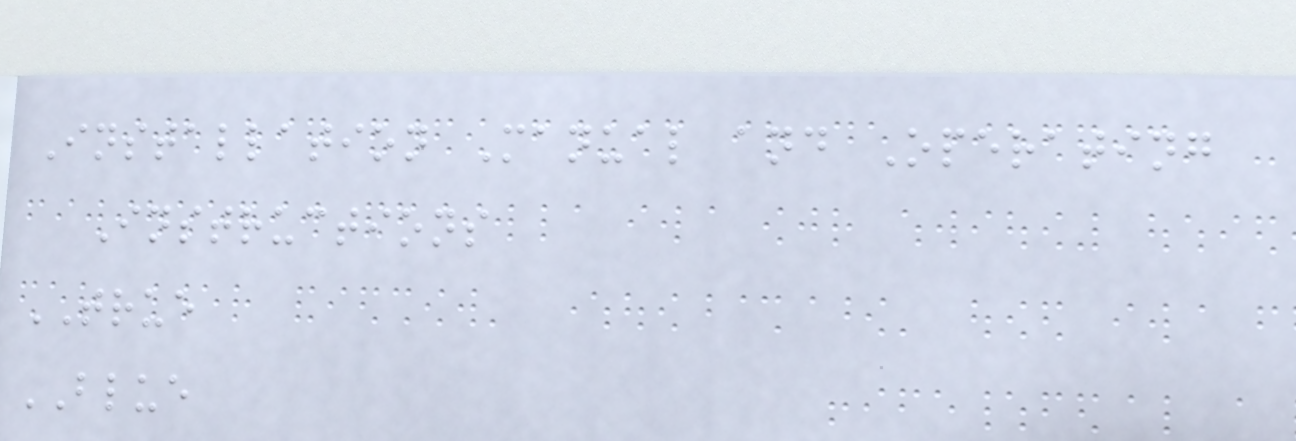Installation Manual and Operating
Instructions
TRUE
BLUE
